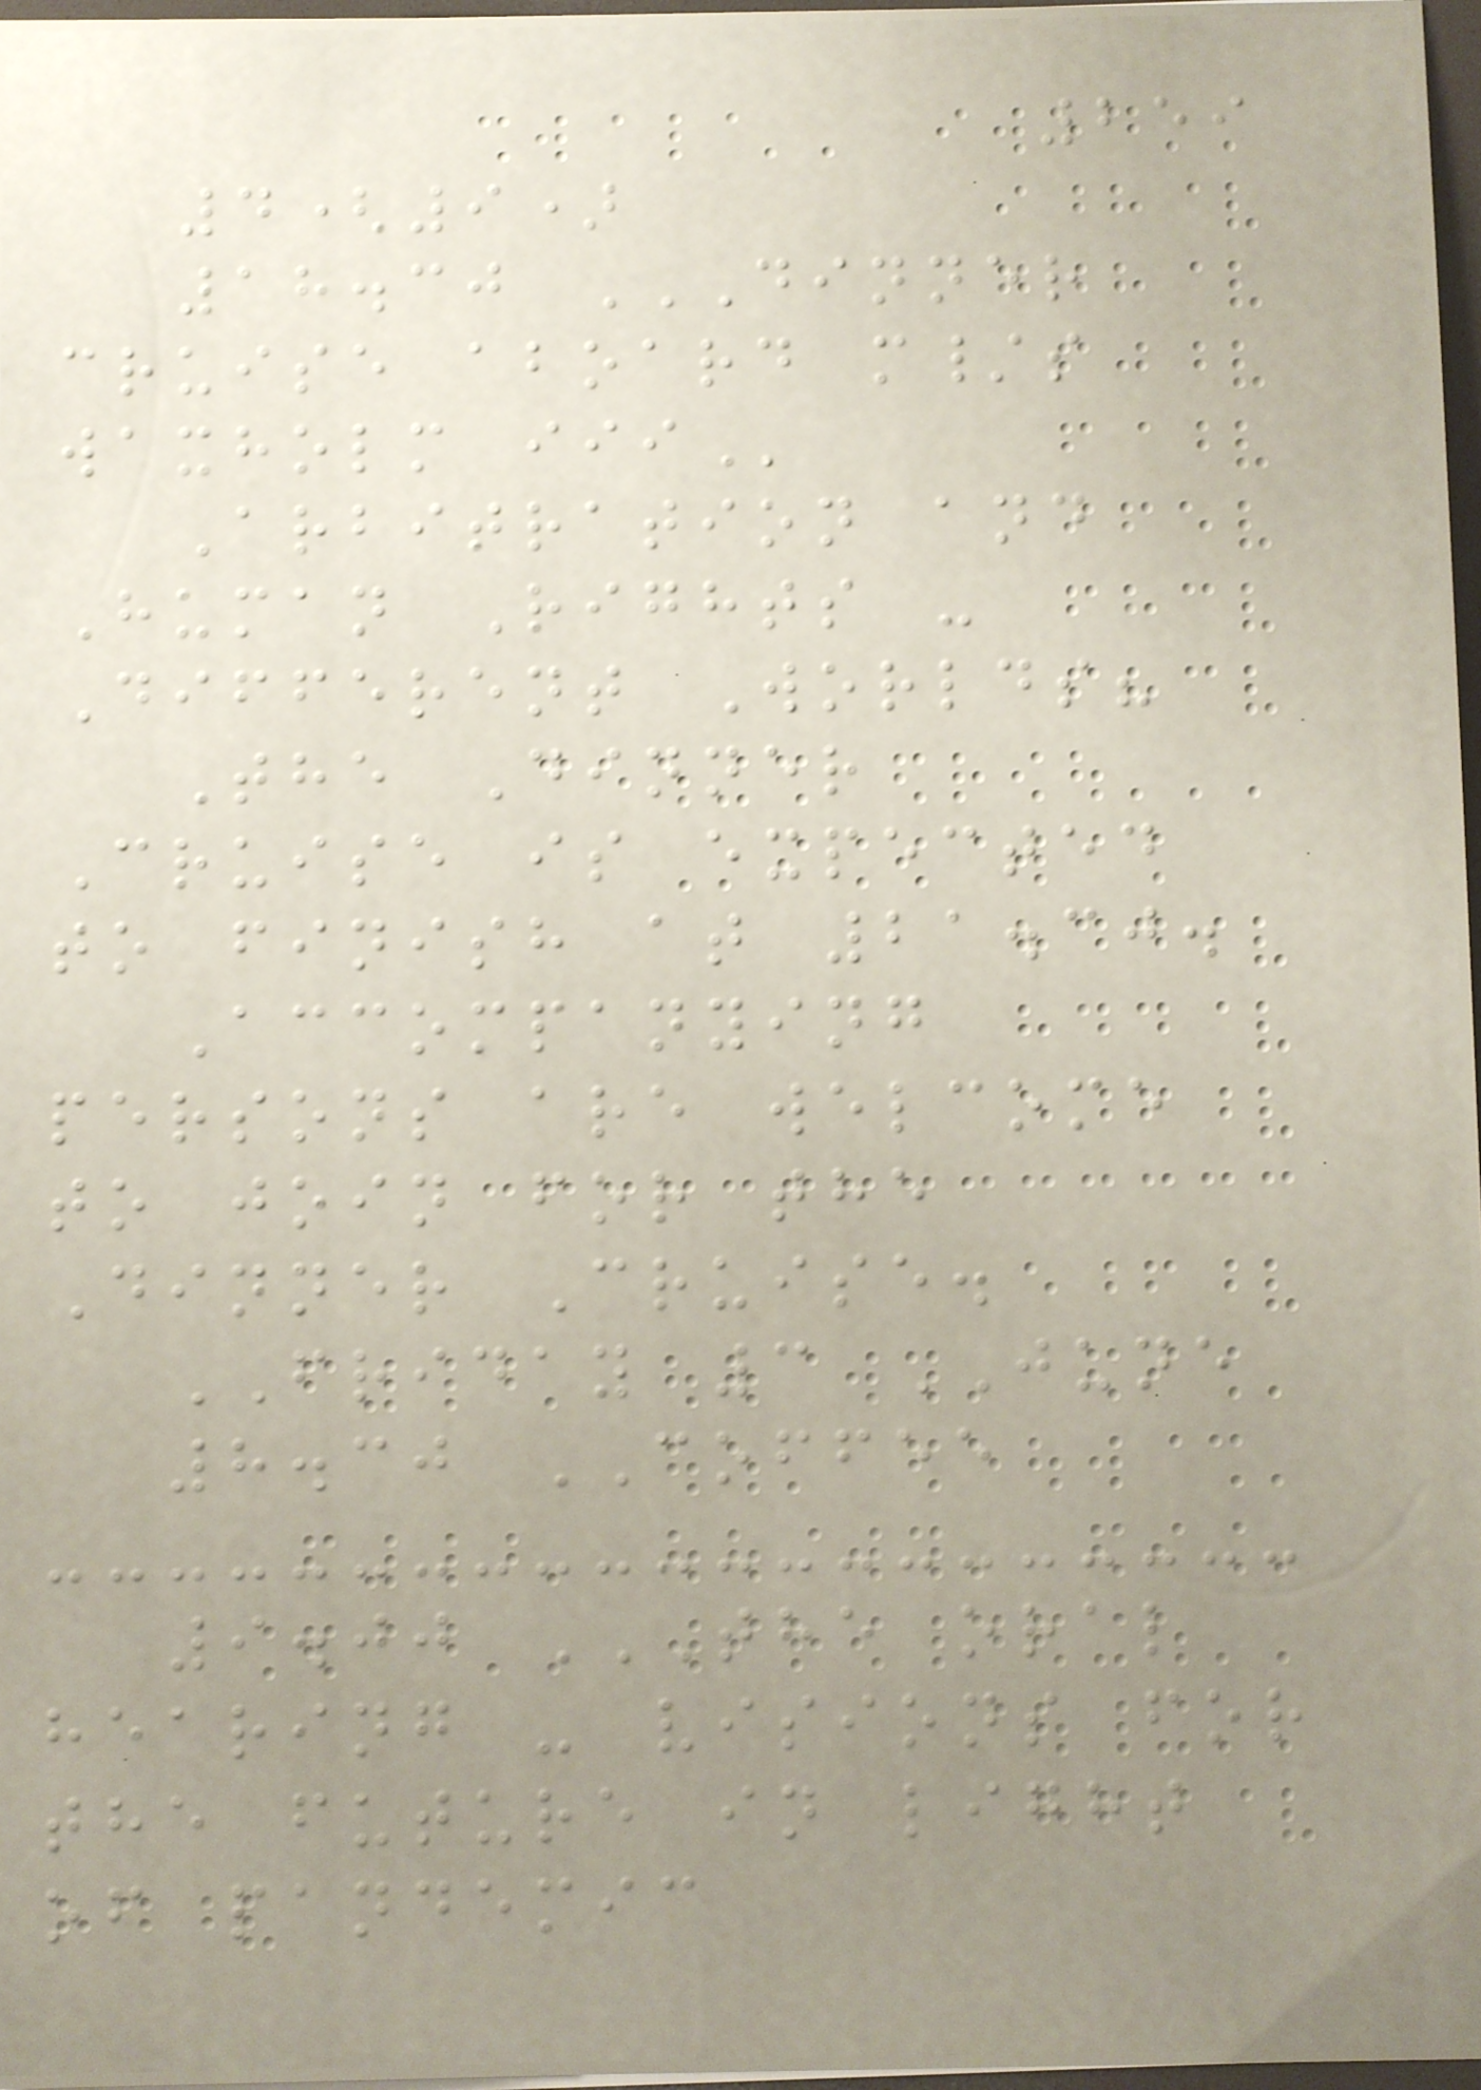259
4(9)
18.30 DINNER
CRUISE ABOARD M/S
WAXHOLM III
Arbitration and
Human Rights -
Different Worlds?
The Dinner
Cruise is expected
to finish at 21.30.
Accompanying
persons are welcome
to join for the
Dinner Cruise.
FRIDAY 3 JUNE
8.30 COFFEE
9.00 THE ORAL
HEARING - VISIONS FOR
THE FUTURE IN LIGHT
OF PANDEMIC
